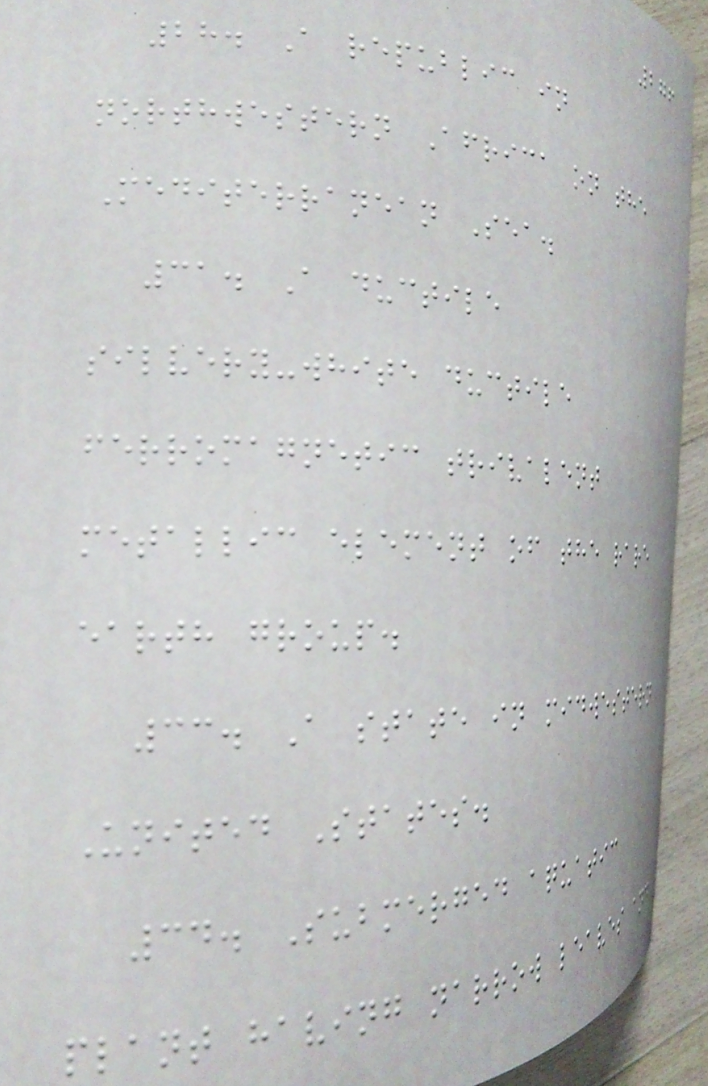276
28. A republic in
northwestern Africa on the
Mediterranean Sea.
31. A ductile
silvery-white ductile
ferromagnetic trivalent
metallic element of the rare
earth group.
33. A state in midwestern
United States.
34. Submerged aquatic
plant having narrow leaves and
